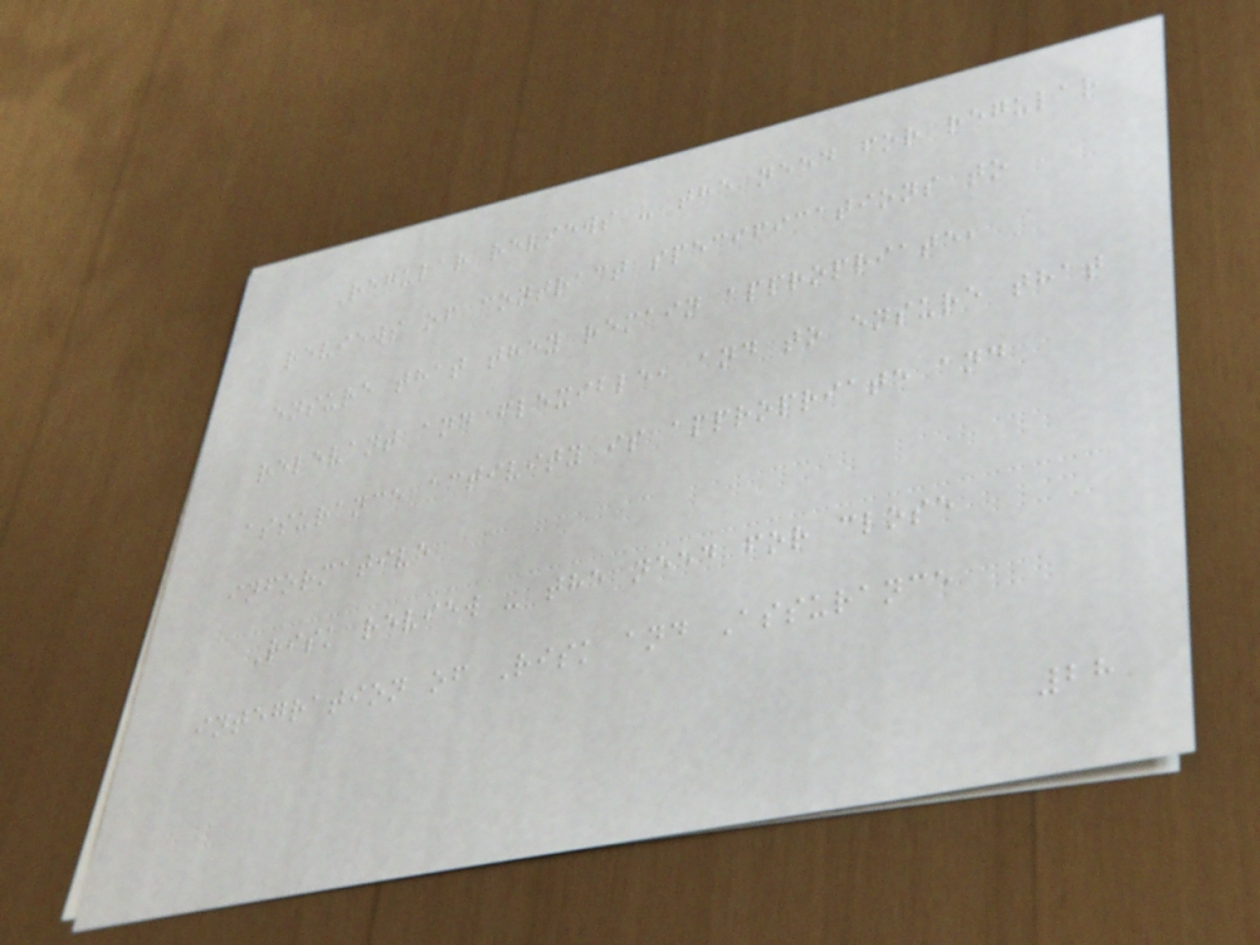Regular reviews - the need for regular
reviews of contract specifications to
ensure that they remain appropriate,
relevant and flexible, and to ensure that
assurance activity is appropriate and
informative
Risk review - the need for close
integration of Risk and Assurance
28
